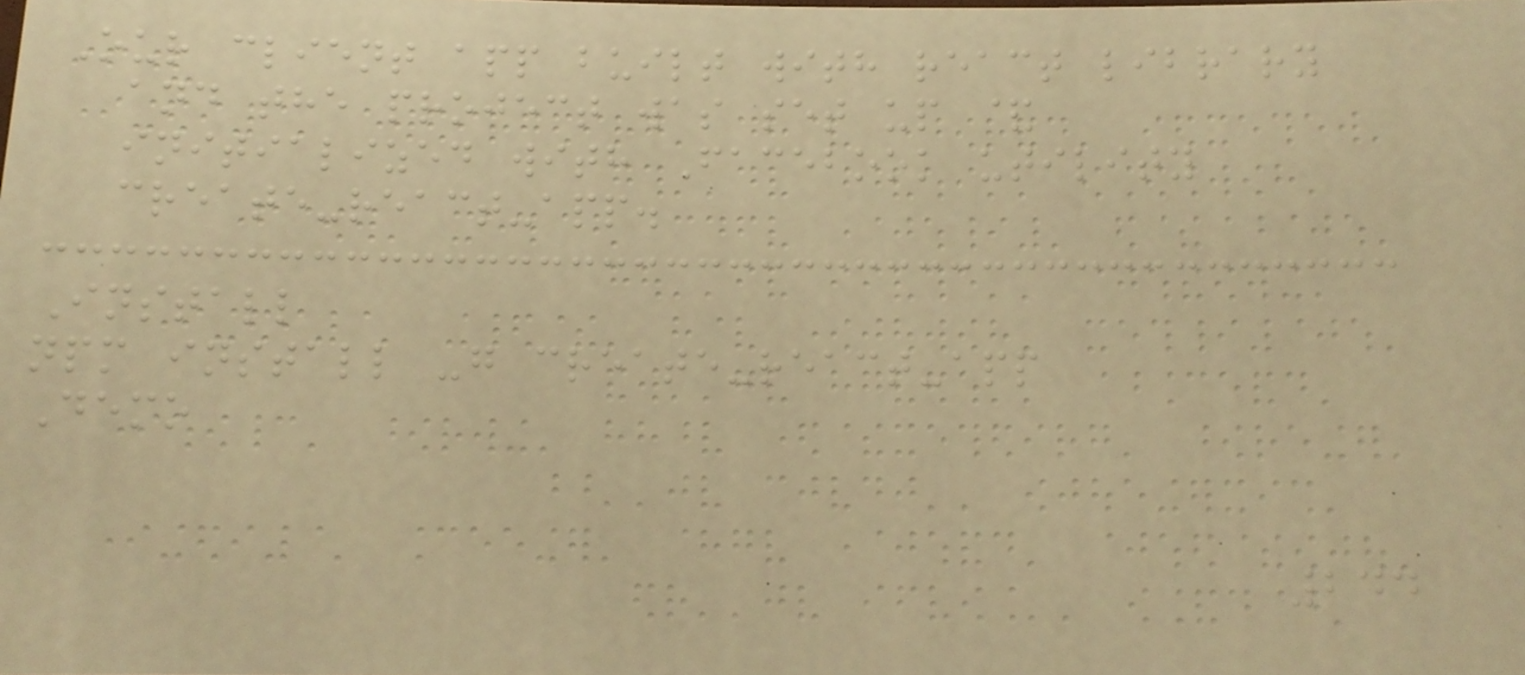Our client app built with react library
and the project was set up &
initialized with Facebook utility
create-react-app.
Install
npm install -g create-react-app
Demo
244
